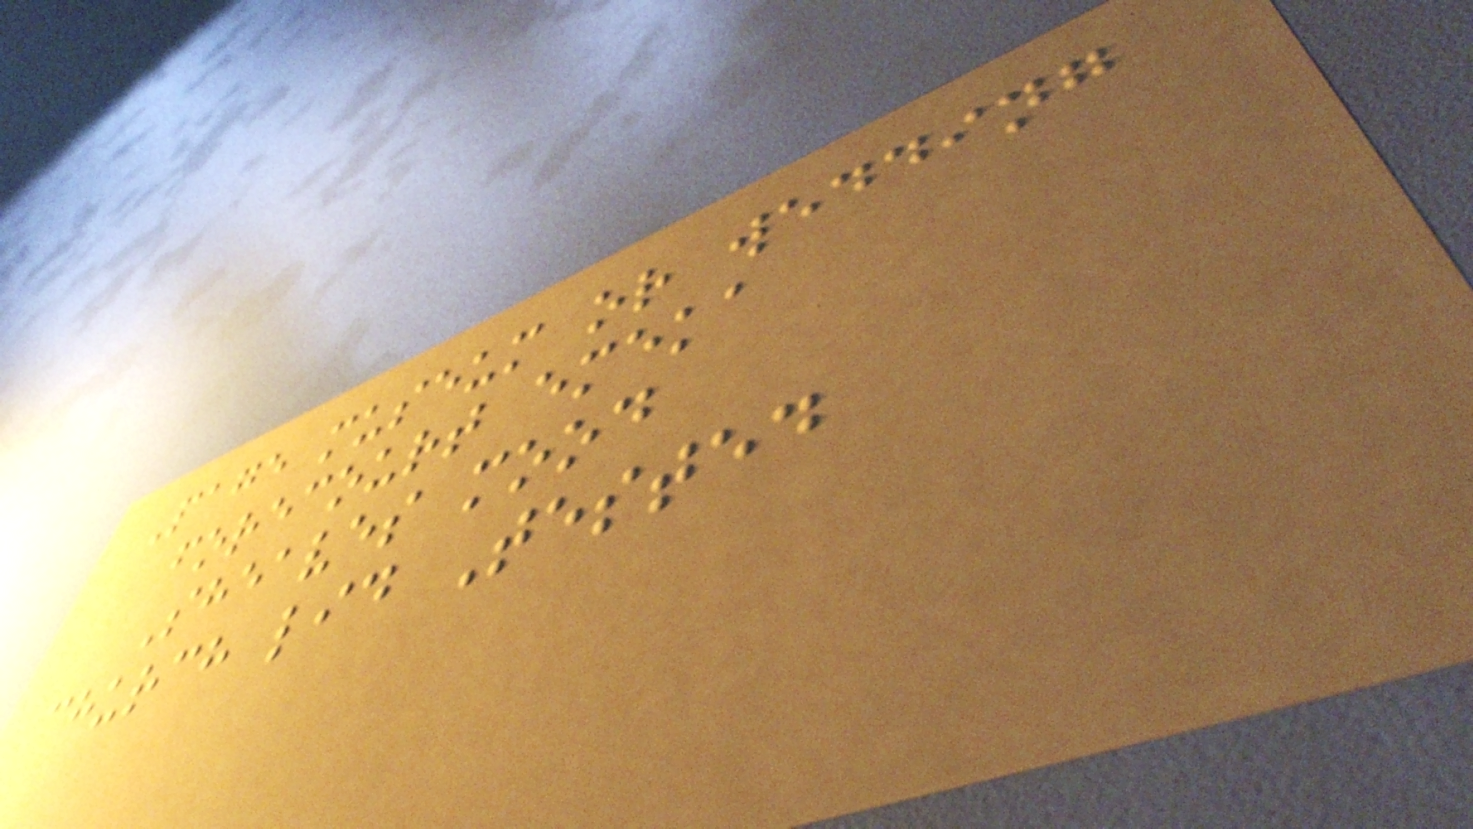Page museum or wedding
forecourt emeka
Sheaves mood
church lid Tested
